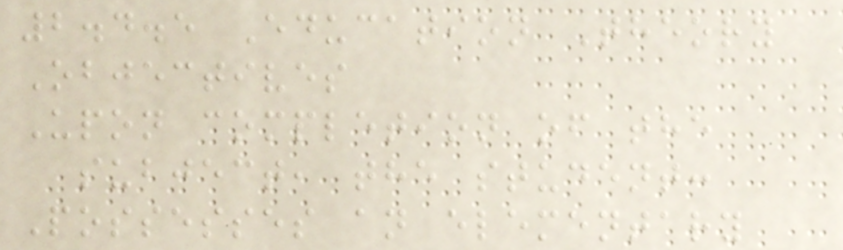2.4.5 Education Theory
Objectives
Upon completion of the
subject, the student:
Possesses an elementary
